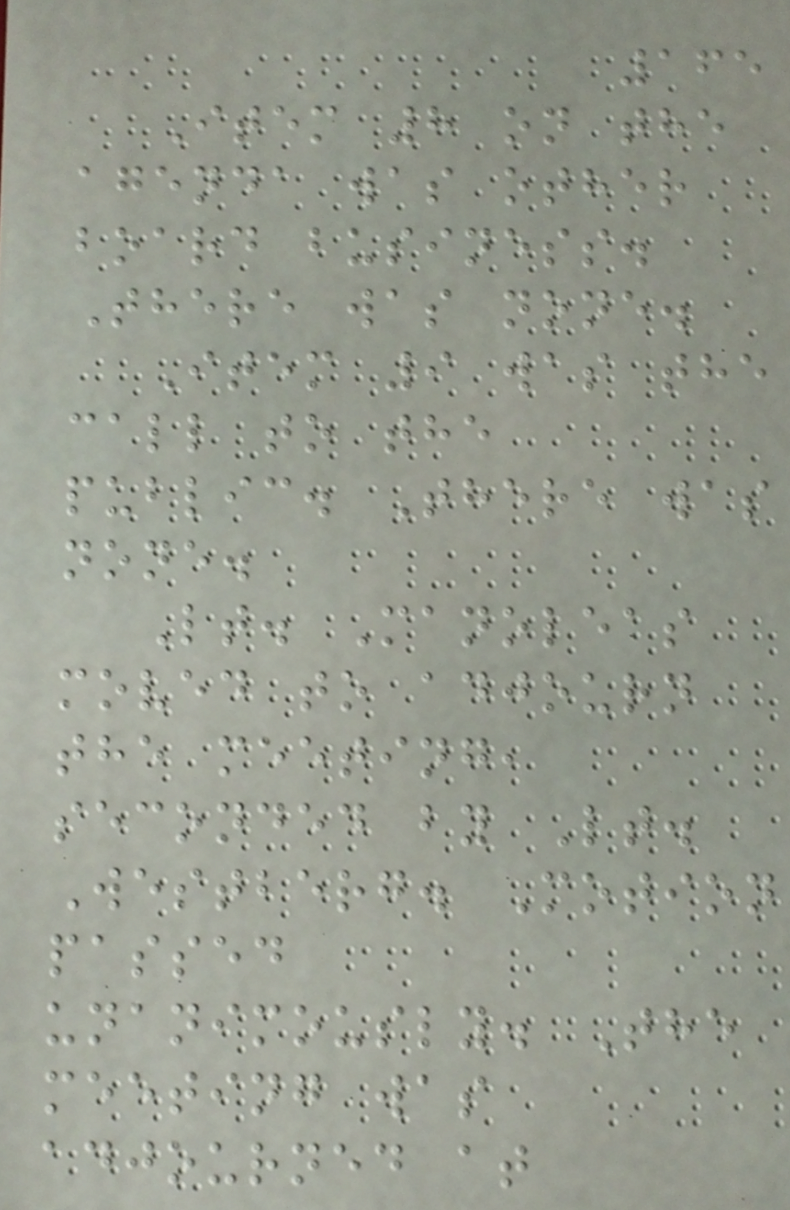165
Item 8 on the
agenda was other
board business.
There was none.
Item 9 was the
call to the
public. There was
none.
Lt. Manoleas
moved to adjourn
the meeting,
seconded by Lt.
Westberg. Motion
passed
unanimously. The
meeting was
adjourned at
